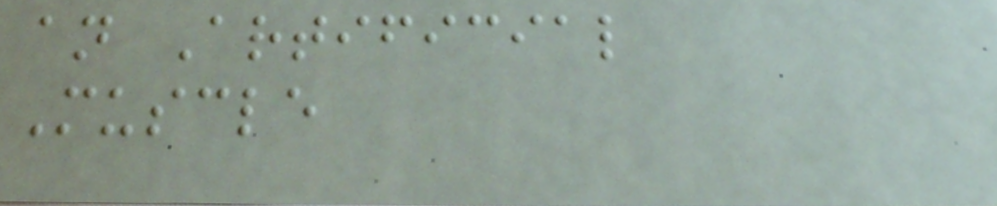an Artificial
Muscle
